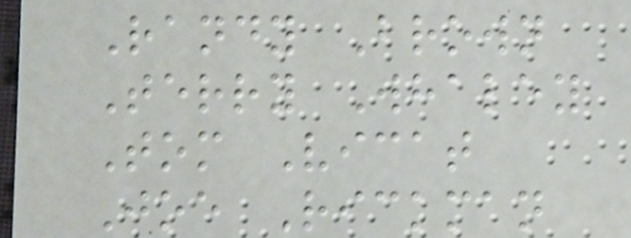Randy Brown
Terry Whaley
Tom Vicat
Joe Rickman
